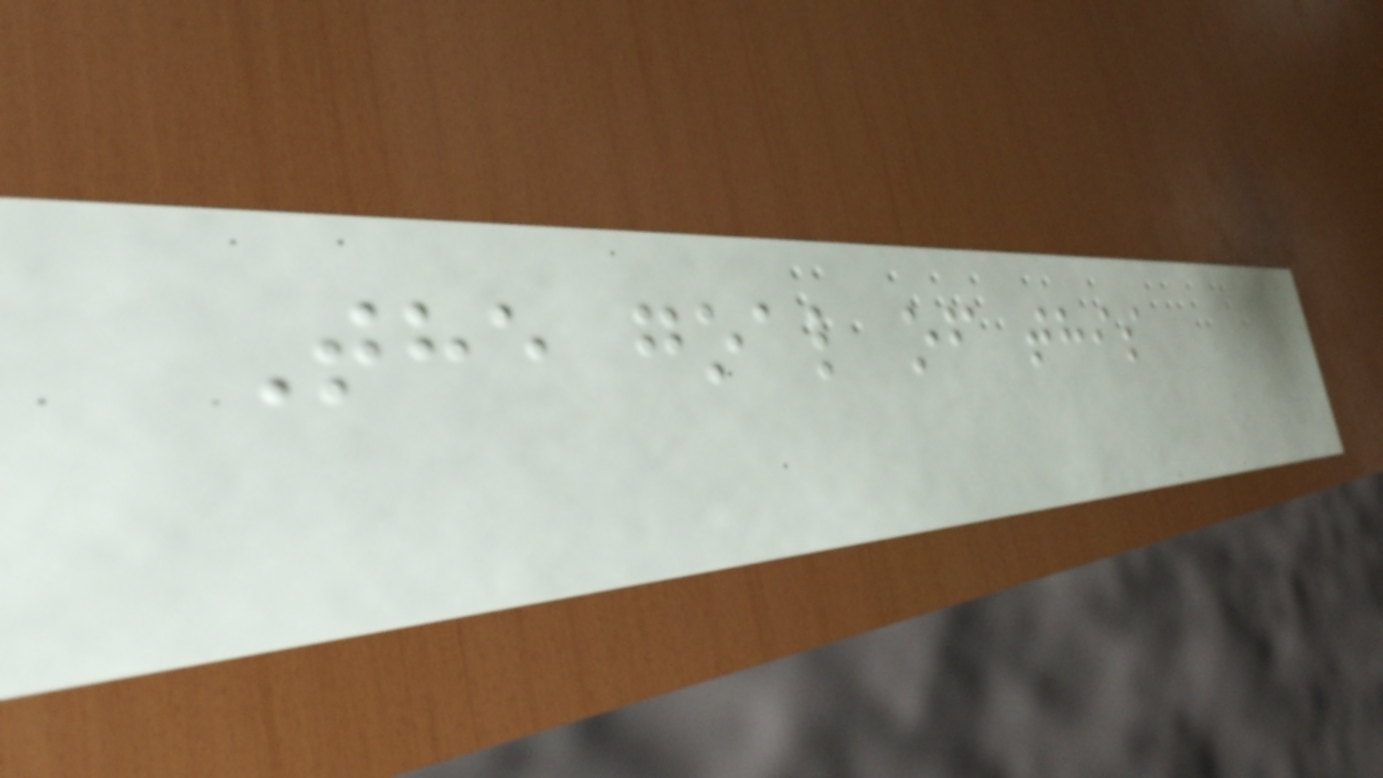The goal of this
